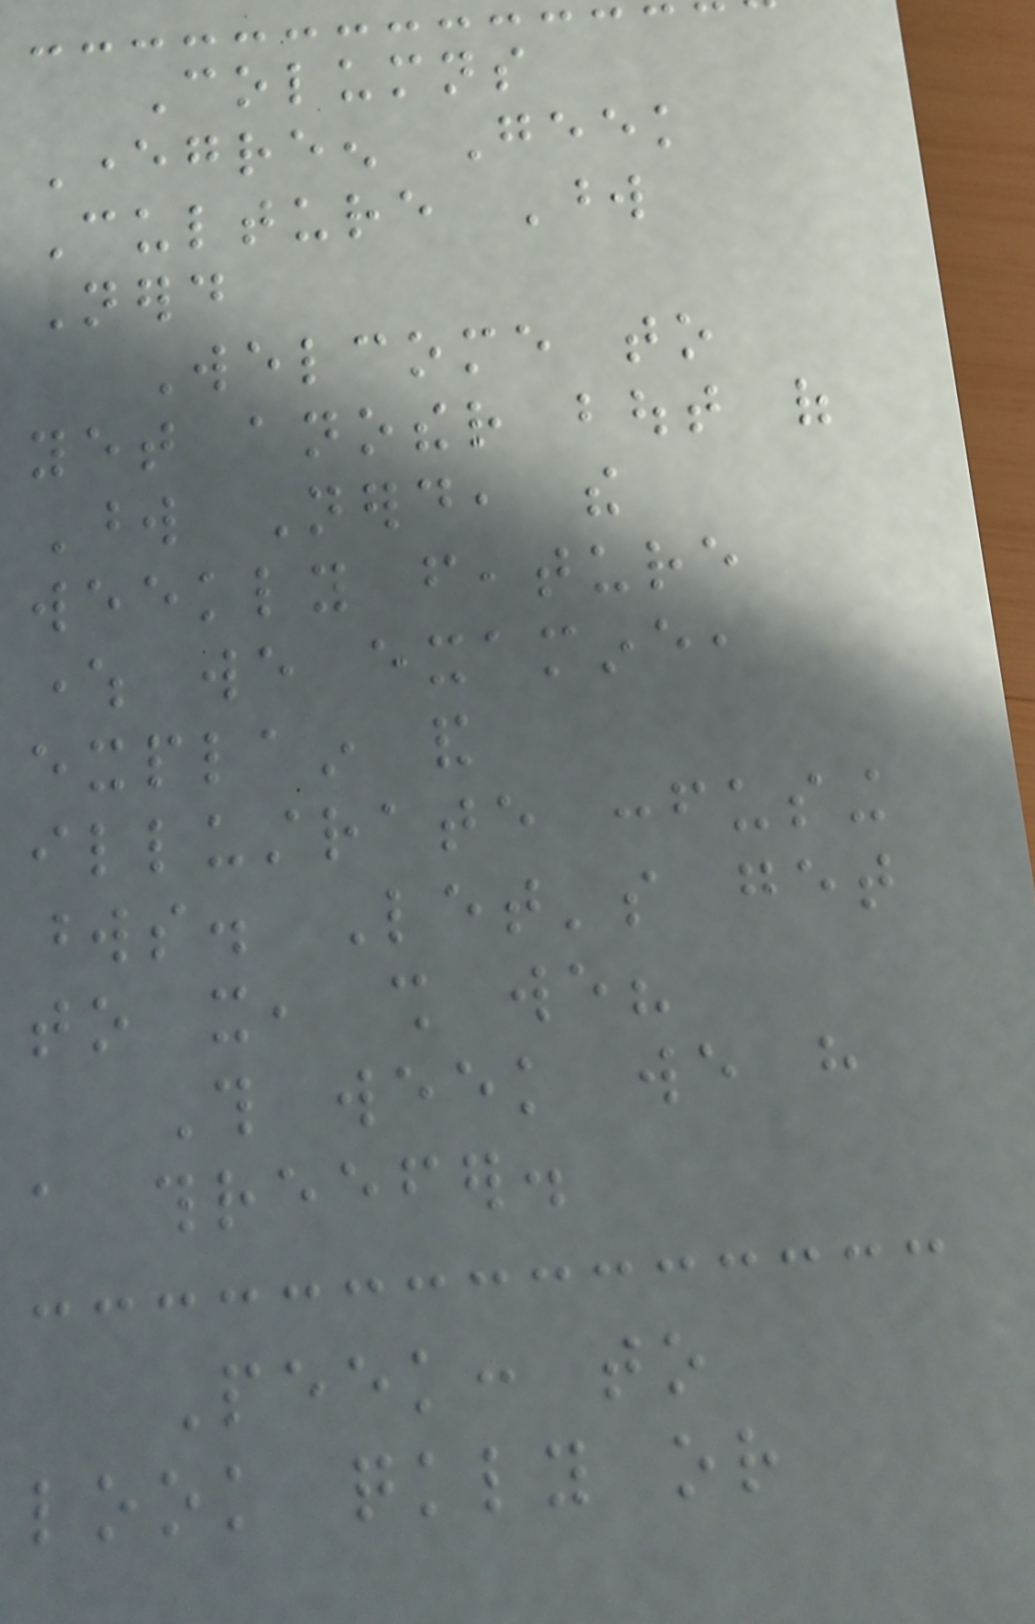Columns
Evergreen Geek
Culture Word
Nerd
Welcome to
yet another bout of
Word Nerd, the
weekly feature
where we examine,
explain and
illustrate confusing
words. Let's get
to it, shall we?
This week we have
a threefer.
Peek: to
look quickly or
